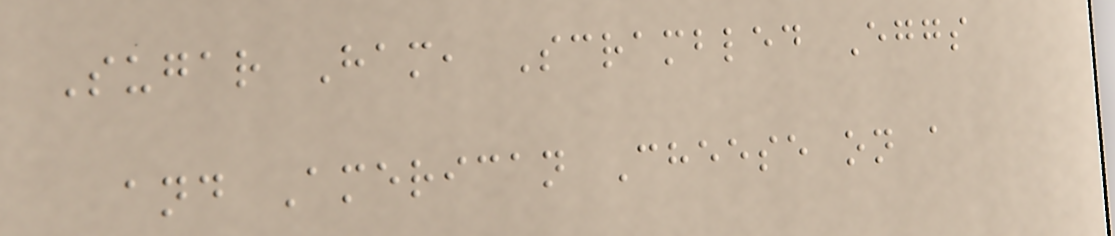Sugar Ham, Scrambled Eggs
and American Cheese on a
